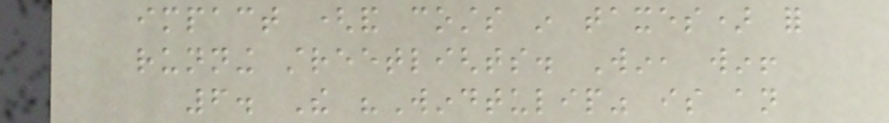impact (and costs in taxes) for
running streetlights. Win, win!
6. The "Windtulip" is an
